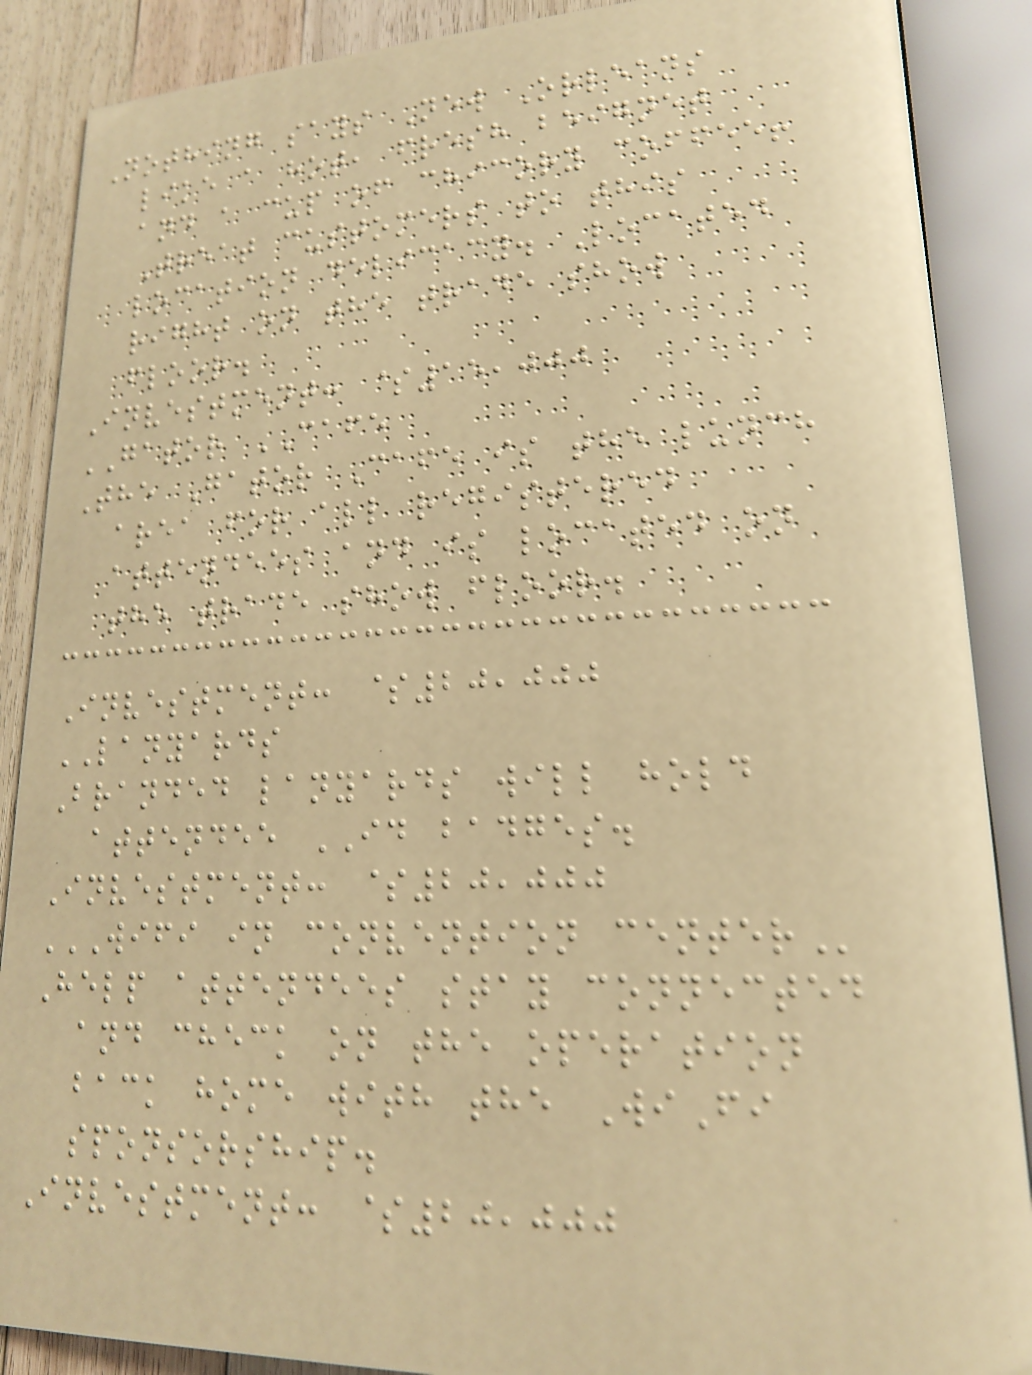Nothing says New Orleans
like a hot, fresh beignet
and a cup of chicory coffee!
Treat customers to this
location delicacy. Located
right on the trade show
floor.
Investment: $15,000
GATOR CAFE
The Gator Cafe is the lunch
area for all registered
attendees and is located on
the trade show floor.
Investment: $20,000
LANYARDS
Branded lanyards will hold
attendee ID badges.
Investment: $20,000
WIFI IN CONVENTION CENTER
Help attendees stay connected
and check on the operation
back home with the WiFi
sponsorship.
Investment: $20,000
